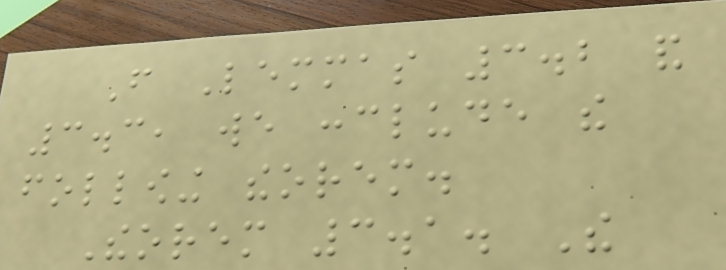From Lemmas 3.2 and
3.3, we conclude the
following theorem.
Theorem 3.1. The
